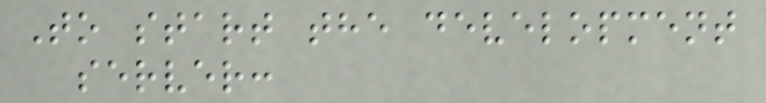To start the development
server:
